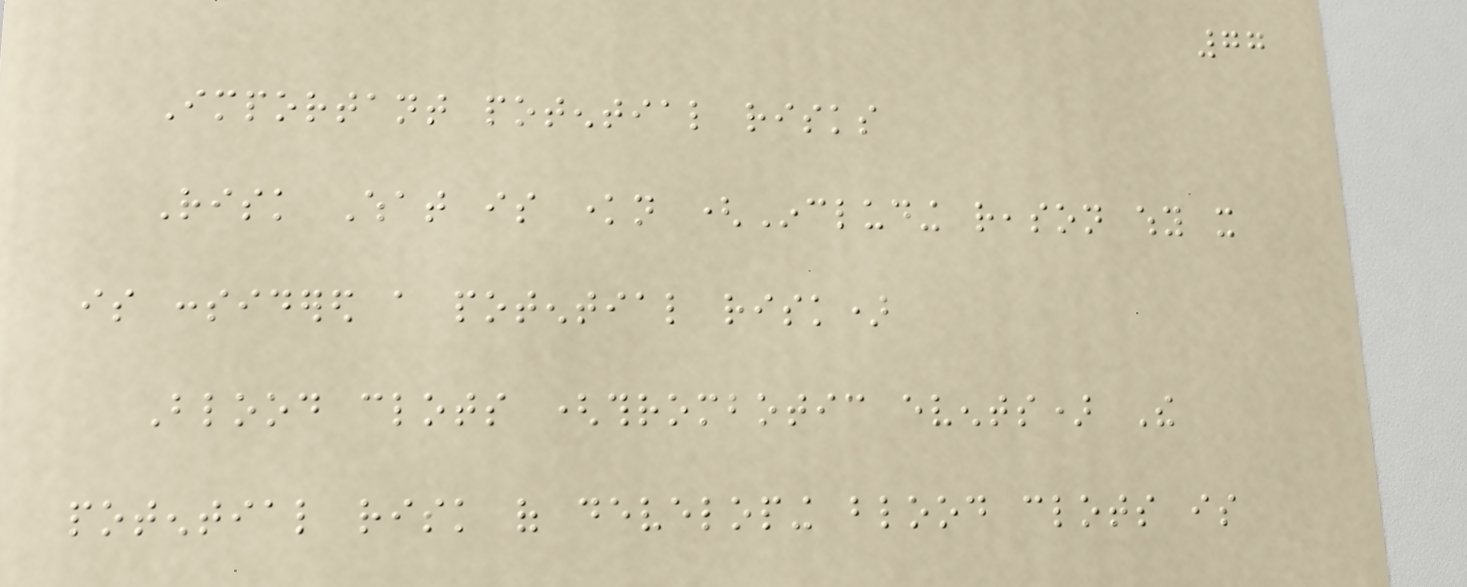77
Important potential risks
Risk What is known (Including reason why it
is considered a potential risk)
Blood clots (thrombotic events) The
potential risk of developing blood clots is
